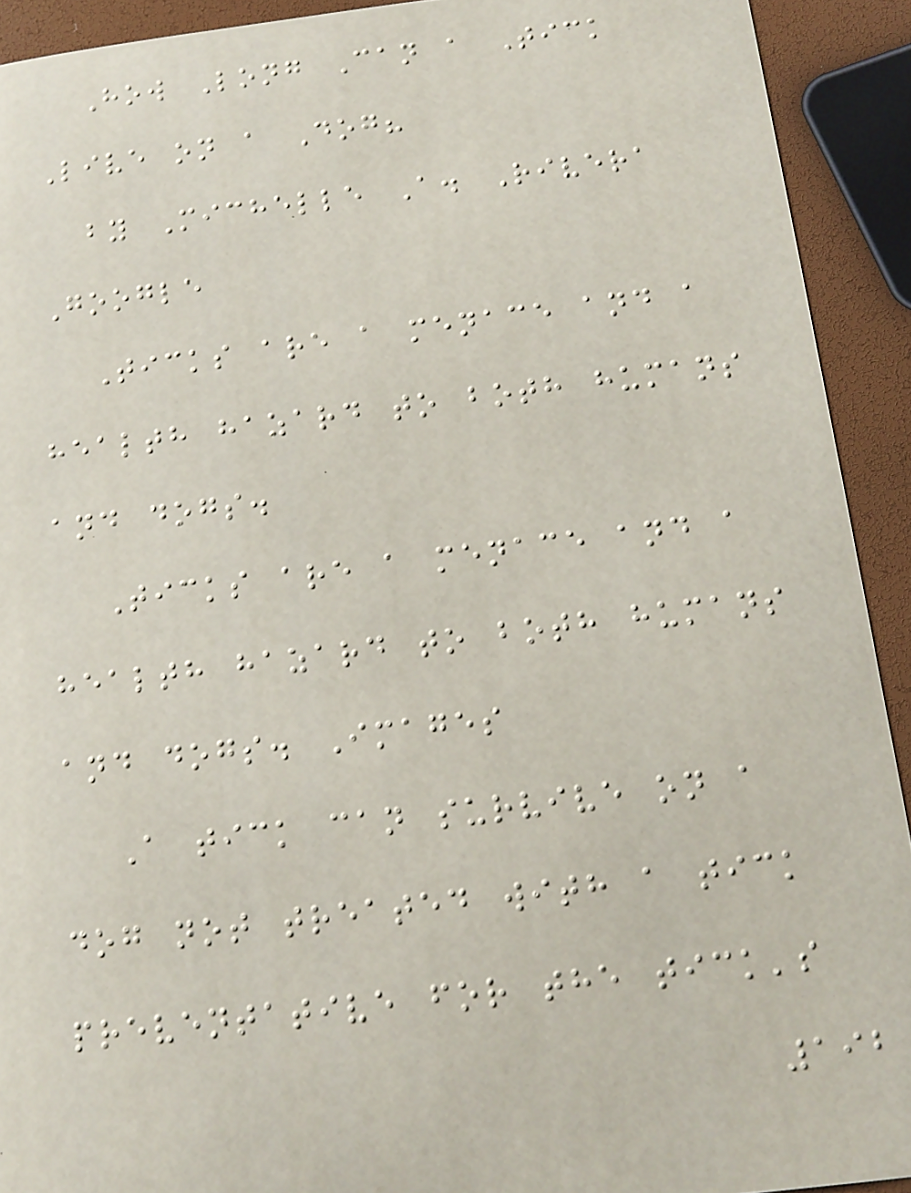How Long Can a Tick
Live on a Dog?
by Michelle A. Rivera
Google
Ticks are a menace and a
health hazard to both humans
and dogs.
Ticks are a menace and a
health hazard to both humans
and dogs. Images
A tick can survive on a
dog not treated with a tick
preventative for the tick's
192
